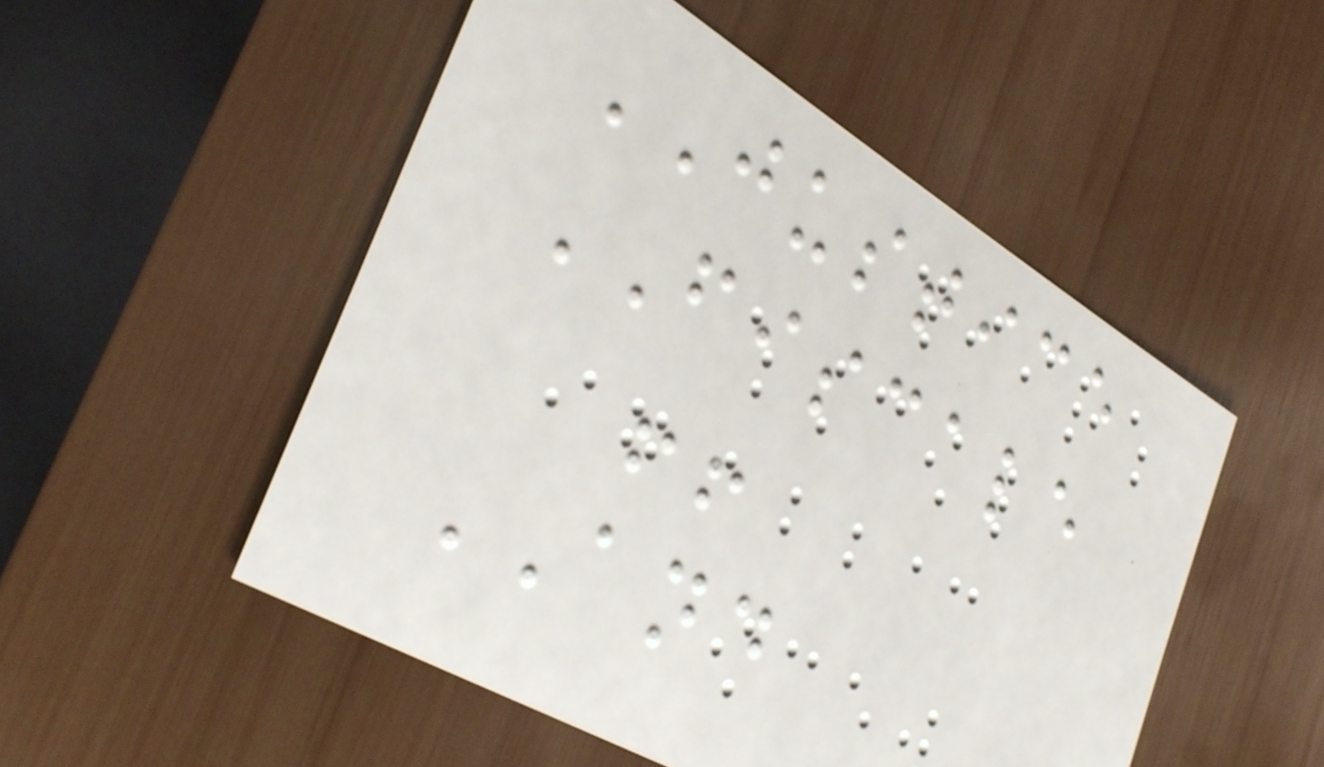JUSTICE
FISCALE
!!
AND
